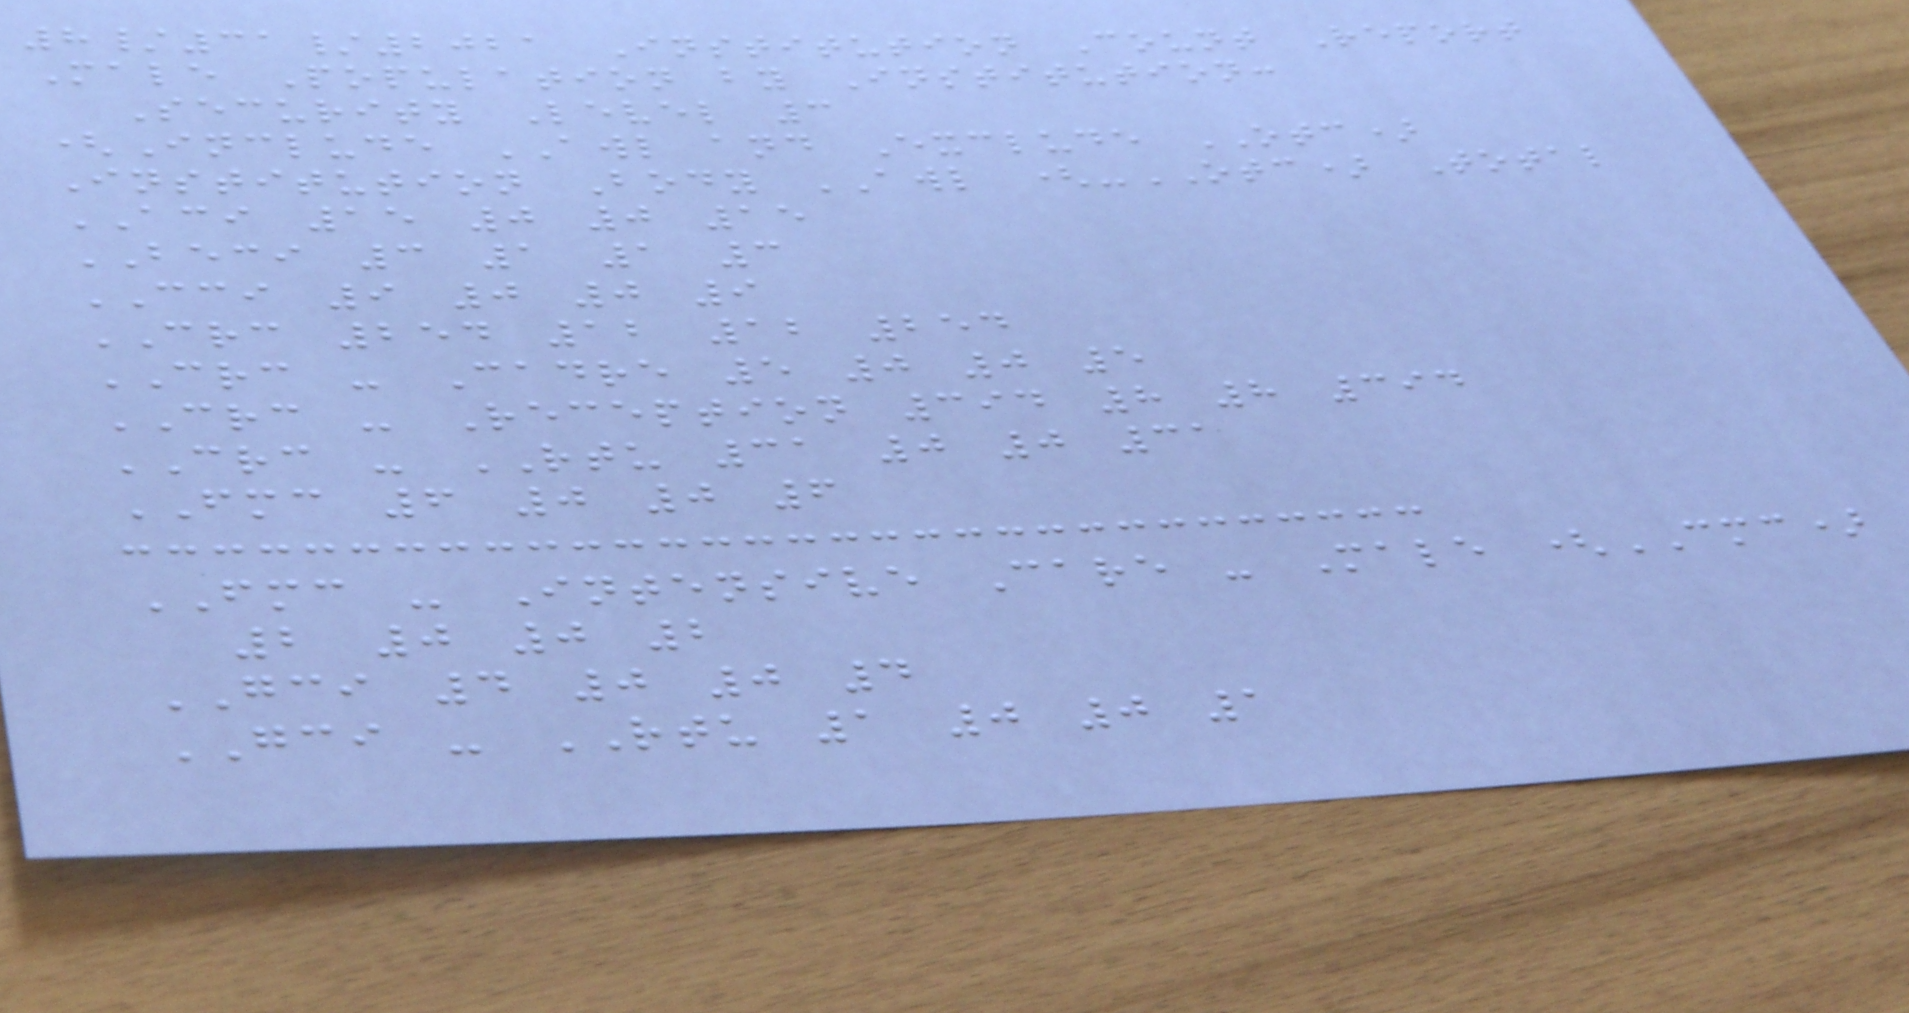8/31/2021 Institution Count Report
Male Population by Institution:
Security Level 3
(Include AWL and Exclude OTC)
Institution Body AWL (-OTC) Total
ACI 15 0 0 15
BECI 3 1 1 3
CCI 9 0 0 9
CRC 254 12 12 254
CRC - Cadre 5 0 0 5
CRC - Reception 394 8 8 394
CRC - RTU 31 0 0 31
FMC 6 0 0 6
FMC - Intensive Care - Male (CMC)
2 0 0 2
GCI 4 0 0 4
GCI - RTU 1 0 0 1
